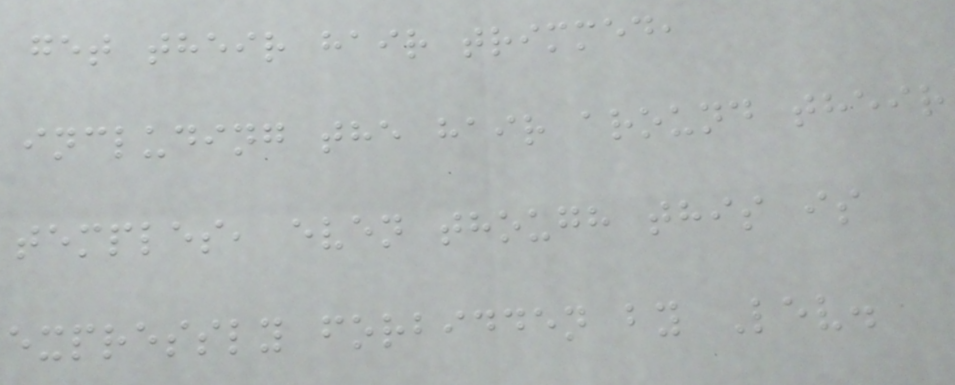get their hair trimmed,
including the hair around their
temples, even though this is
expressly forbidden by Lev.
